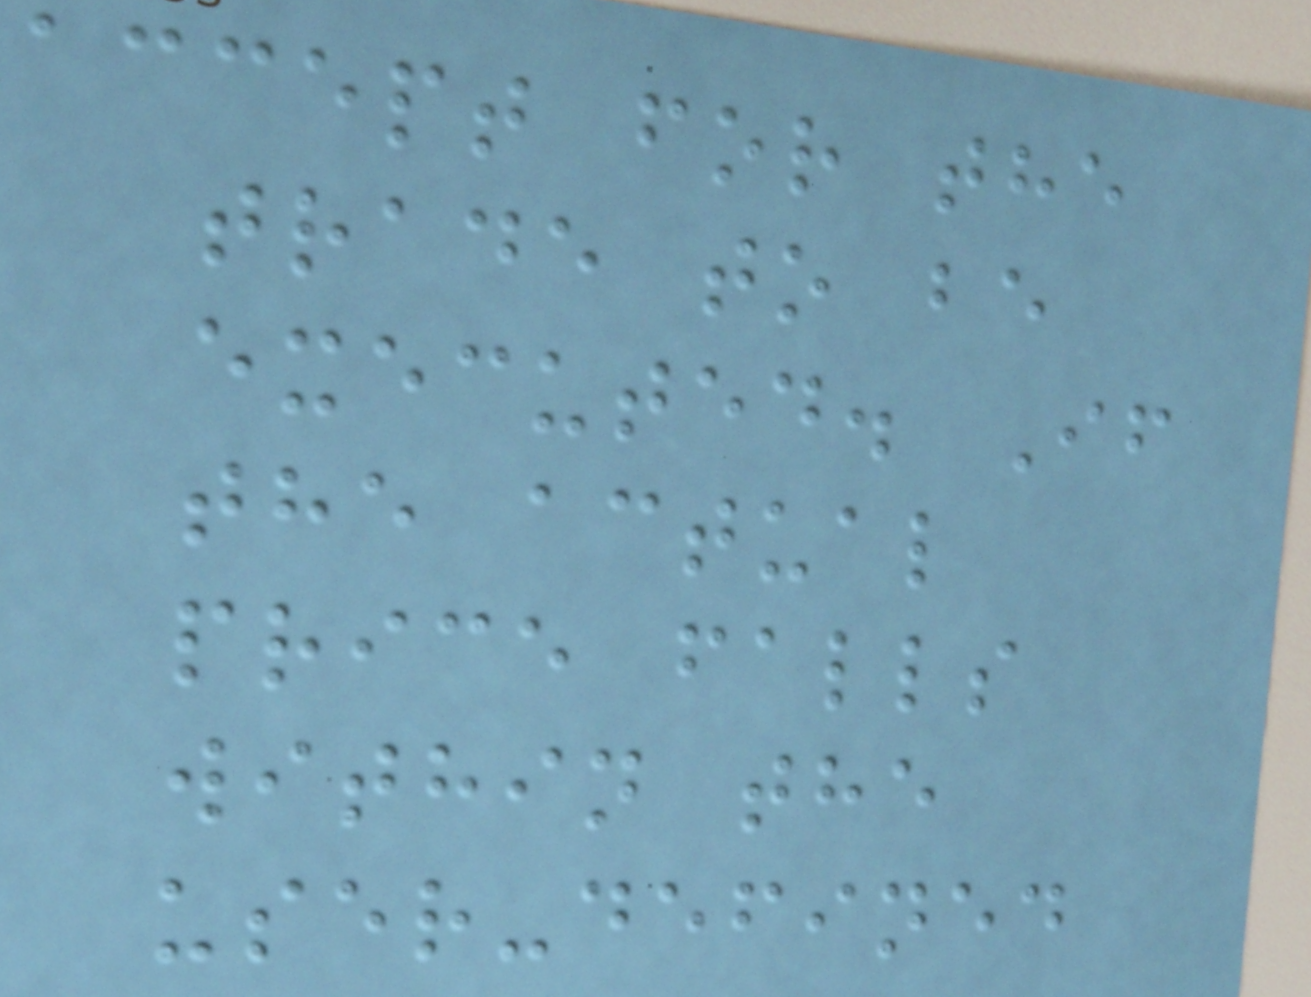accept for the
trade to be
executed. If
the actual
price falls
within the
user-defined
